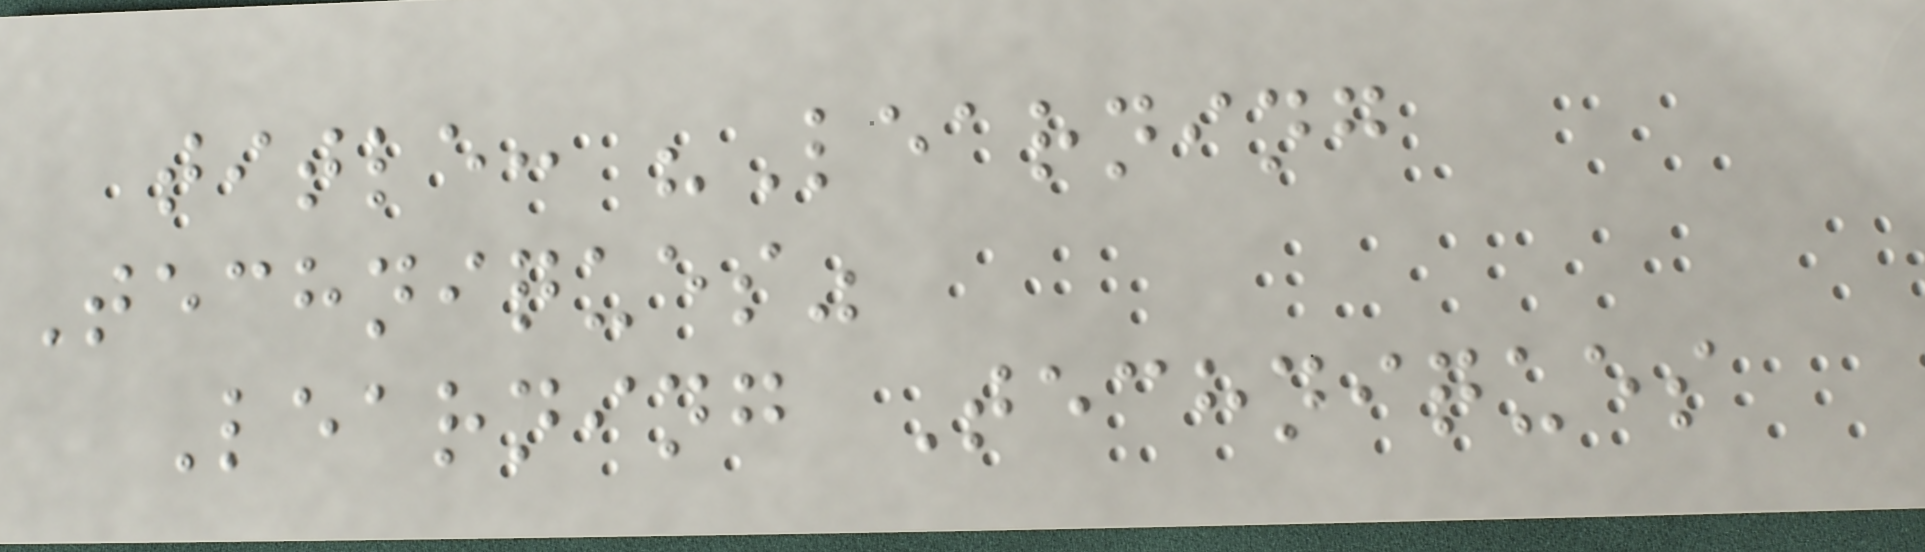title: "Learning
Techniques"
Learning Techniques
